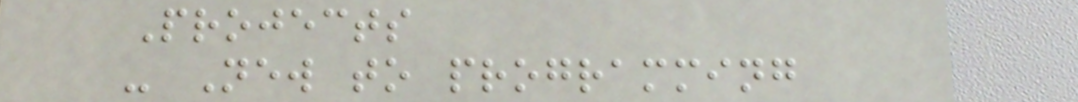Projects
- New to programming
